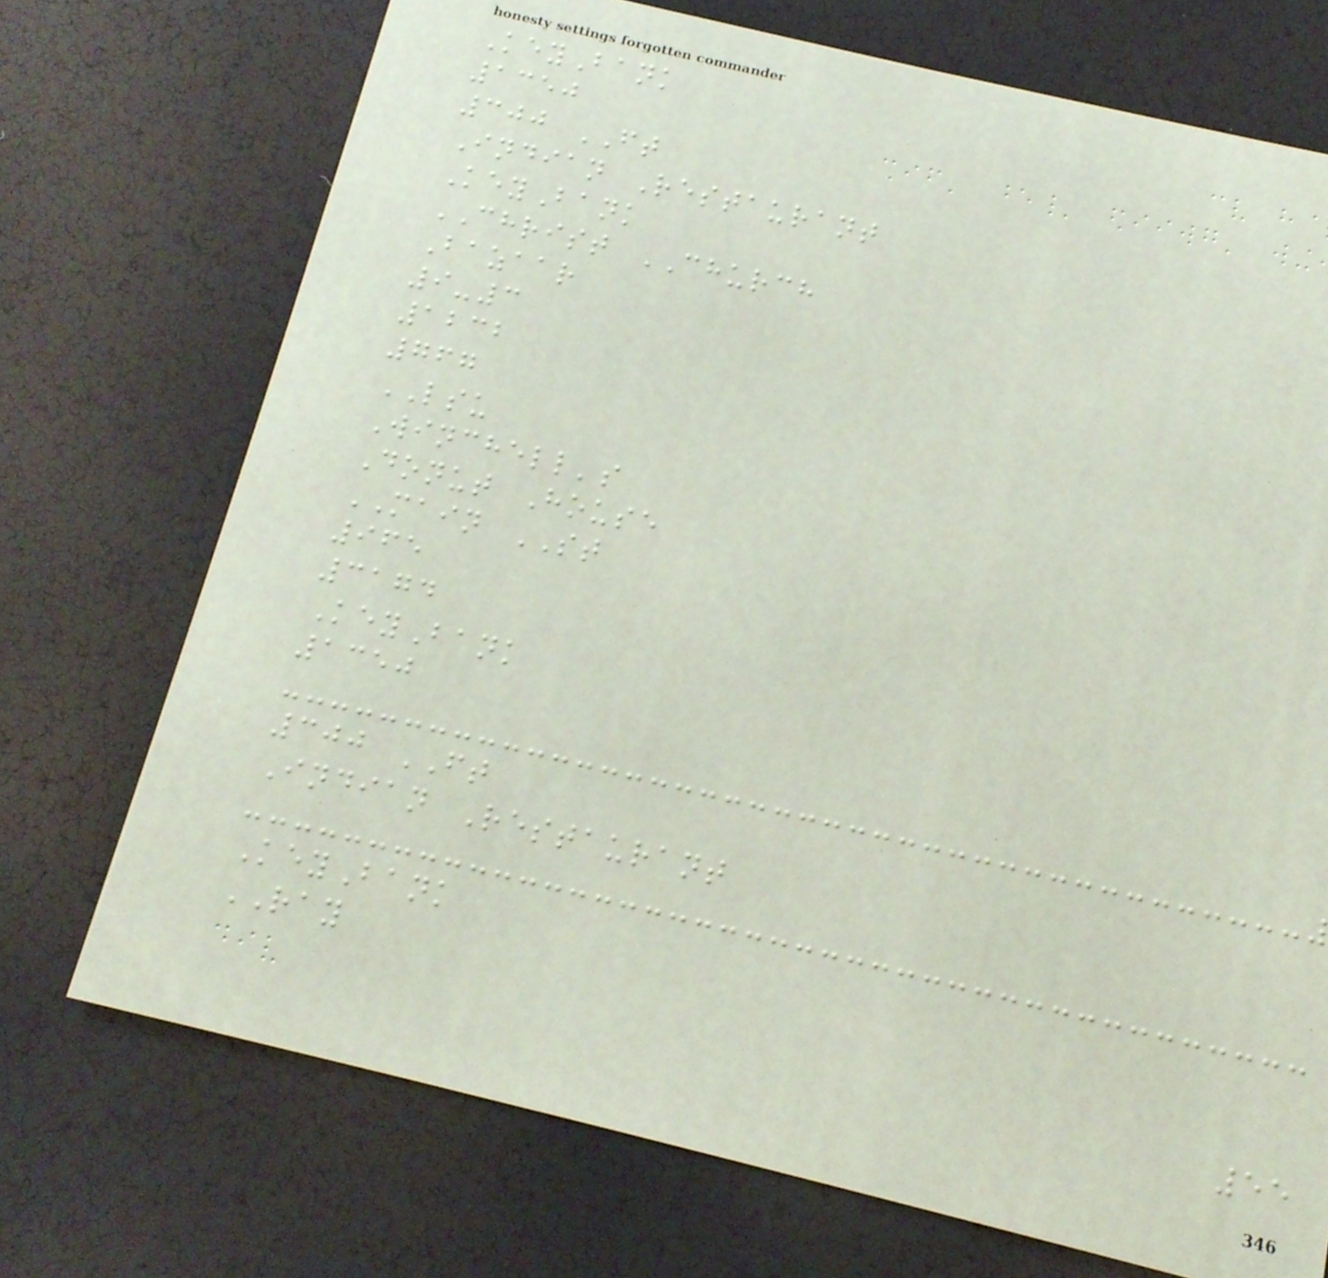KeyBank
1350
300 FT
Indian Restaurant
KeyBank
CHRIST CHURCH
Bazaar
9-3
1232
767
LSU
Winchell's
Donut House
MAIN ST
965
3174
KeyBank
1350
300 FT
Indian Restaurant
KeyBank
RAY
55
